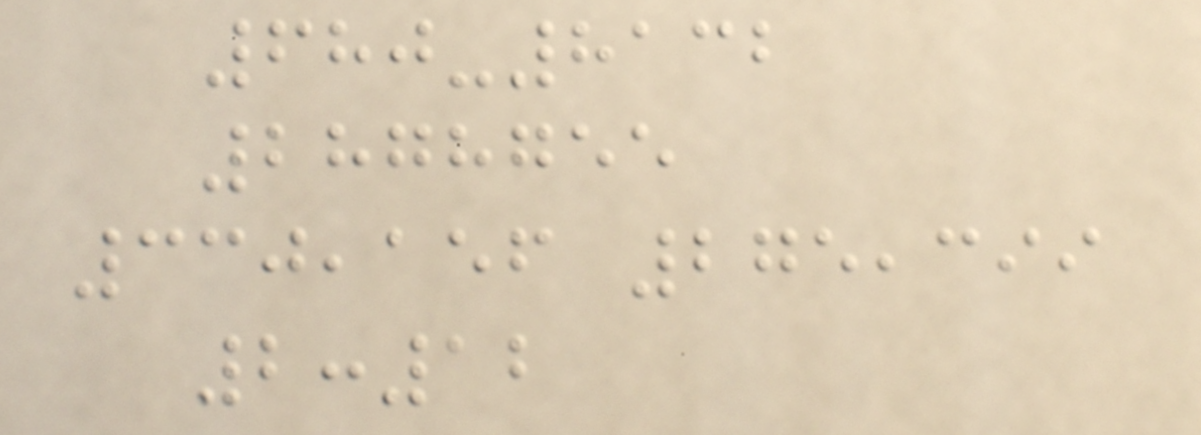680-8132
2878755
330,156 275,399
2:12
